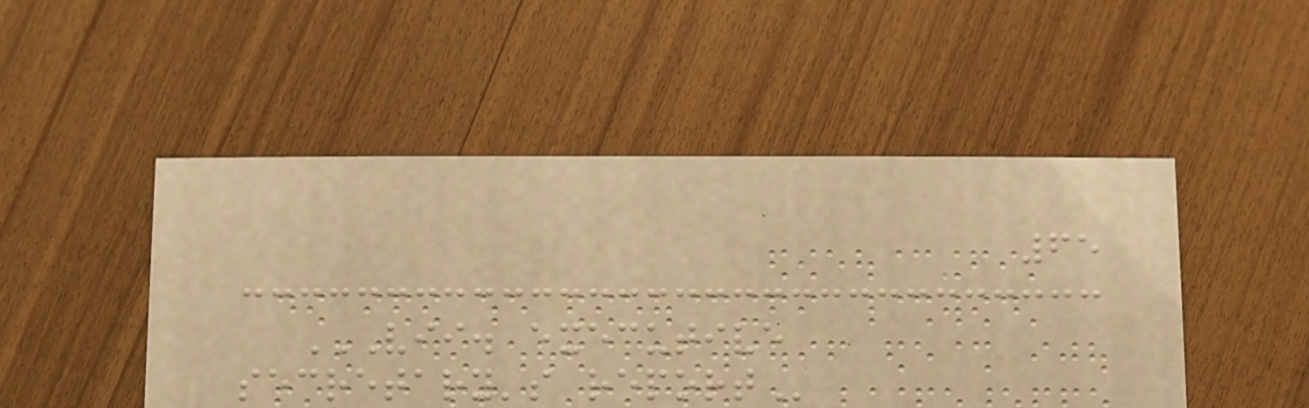65
VII. EXECUTIVE
SECRETARY'S REPORT
